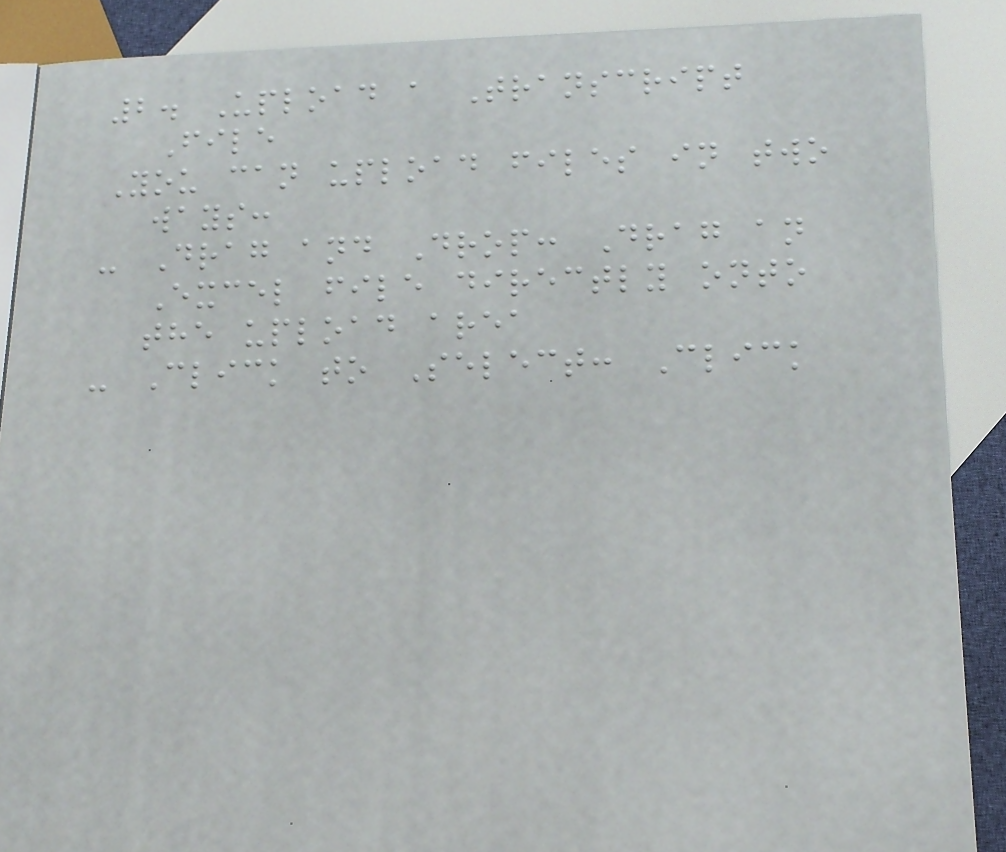2. Upload a Transcript
File
You can upload files in two
ways:
- Drag and Drop: Drag an
Excel file directly onto
the upload area
- Click to Select: Click
